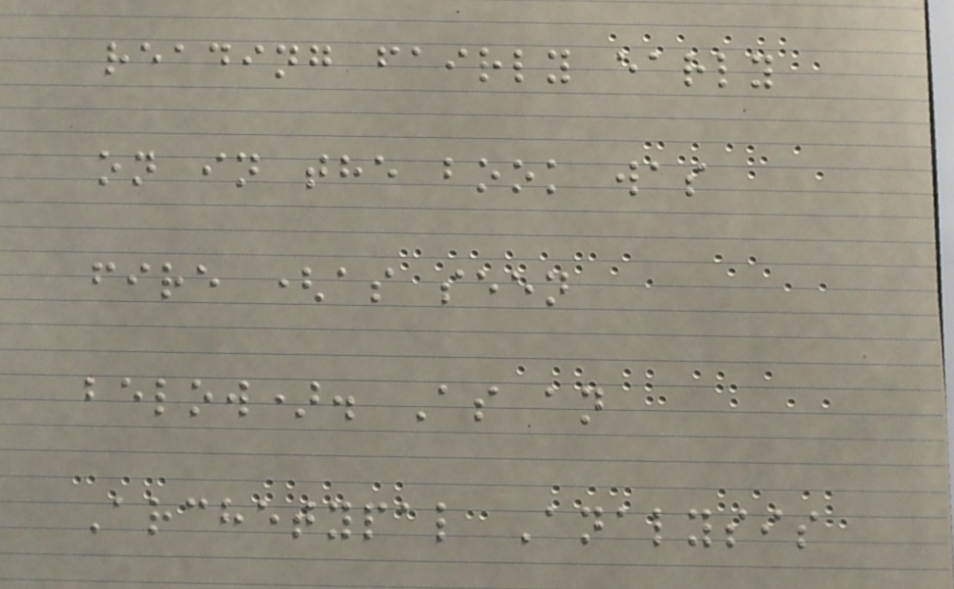reading fairly early
on in the book was
fire (as seen
below). As an
Archetypal Analysis
